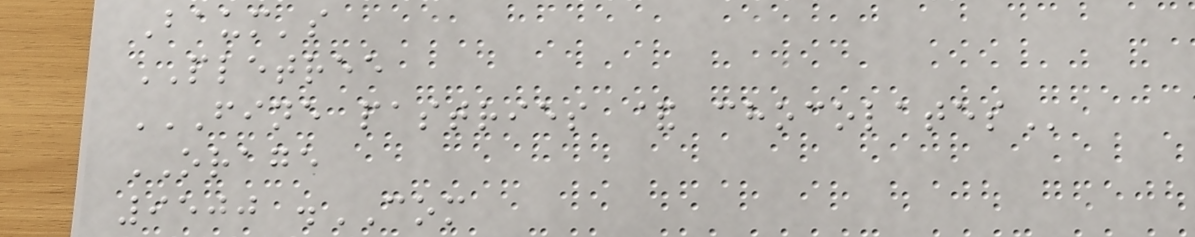Baum's
PLETREE
FINE PASTRIES & CHOCOLATES
ORAGE
9500 .COM
